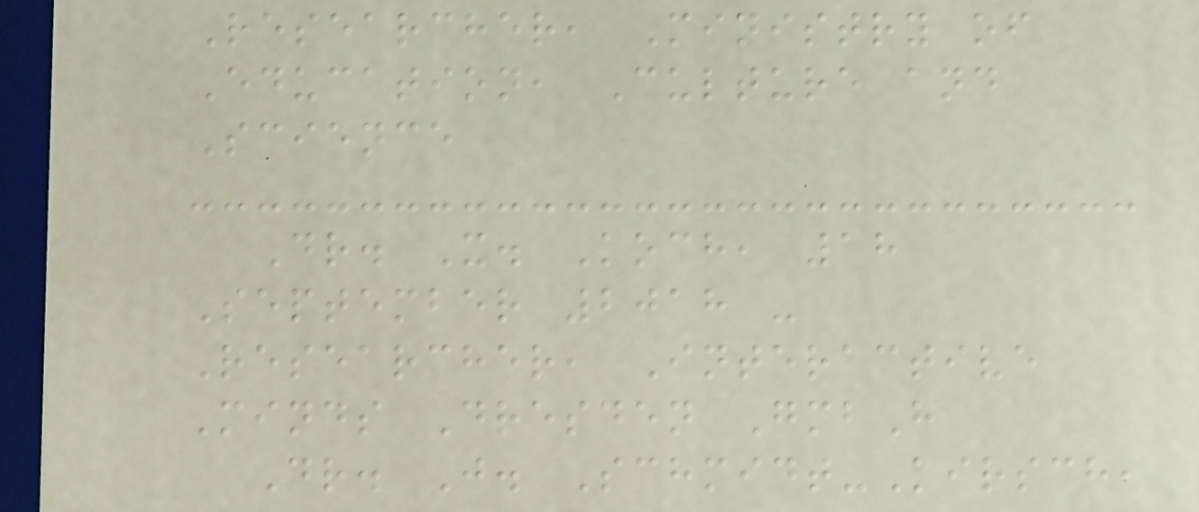Researcher, Ministry of
Education, Culture and
Science
Dr. X. Koch, 18
September 2018 -
Researcher, Interactive
Minds Dresden GmbH
Dr. J. Schmidt-Kirsch,
